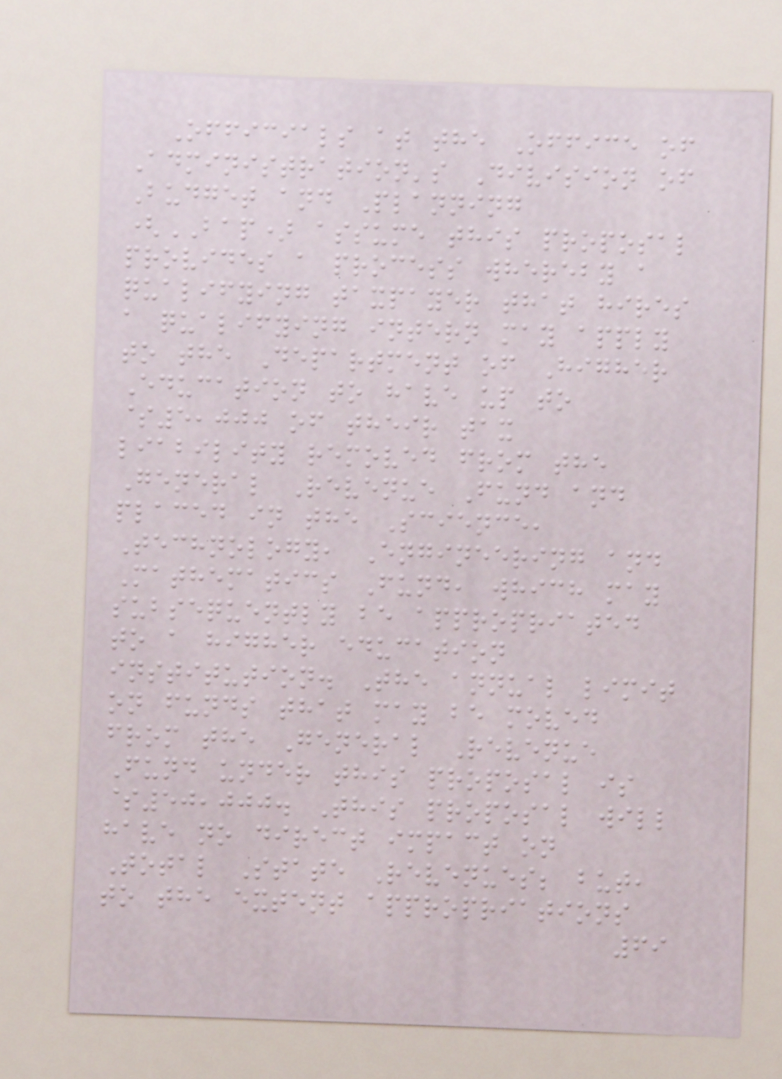Officials at the Office of
Administration's Division of
Budget and Planning
(BAP) assume this proposal
provides a process whereby a
qualifying taxpayer that hires
a qualifying intern may apply
to the Department of Higher
Education to have up to
$5,000 of their tax
liability removed from the
General Revenue Fund and
placed in the Science,
Technology, Engineering and
Mathematics Fund, which may
subsequently be appropriated
to a higher education
institution. The annual limit
on funds that may be moved
from the General Revenue
Fund under this proposal is
$50,000. This proposal will
have no direct impact on
Total State Revenues; but,
to the extent appropriations
69
